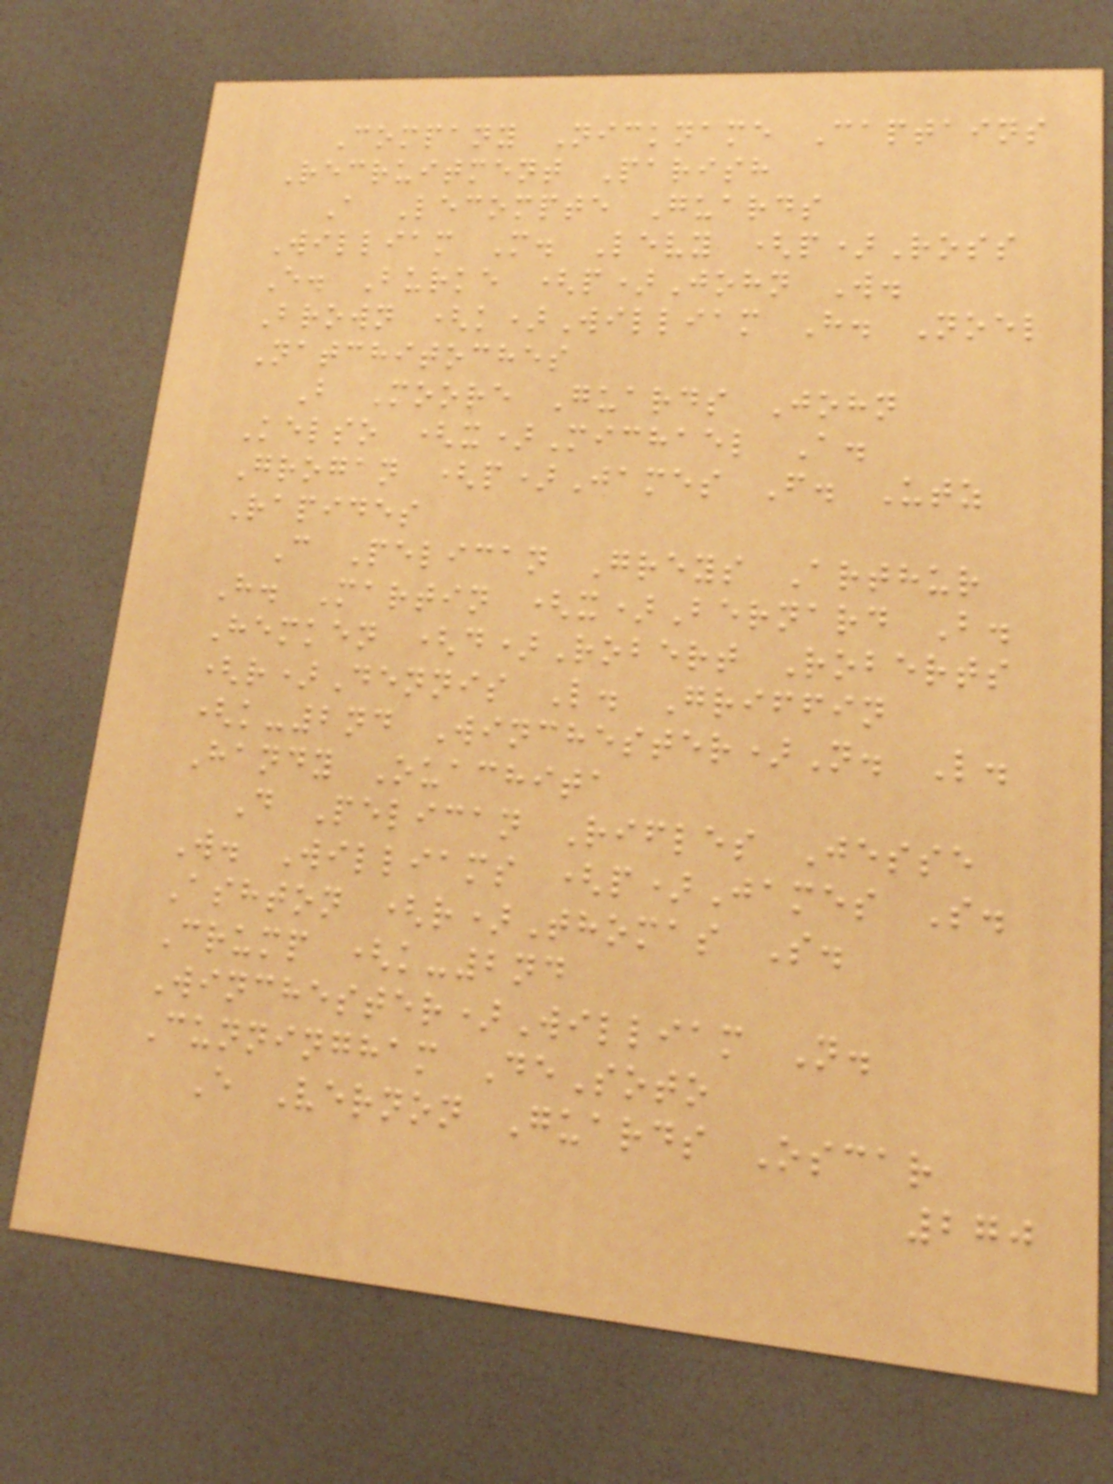Company Nickname Captains
Recruitment Parish
A Lecompte Guards
William M. Levy (p)Ross
E. Burke (p)John W.
Brown (k)William H. Noel
Natchitoches
B Moore Guards John
Kelso (x)Michael A.
Grogan (p)James F. Utz
Rapides
C Pelican Greys Arthur
H. Martin (x)Bernard B.
Hemken (d)Robert Roberts
(r)Dennis L. Griffin
(k-2nd Winchester)N. L.
Handy Ouachita
D Pelican Rifles Jesse
W. Williams (p)James S.
Ashton (r)Thomas S.
Crump (k-2nd
Winchester)William N.
Cunningham DeSoto
E Vernon Guards Oscar
270
